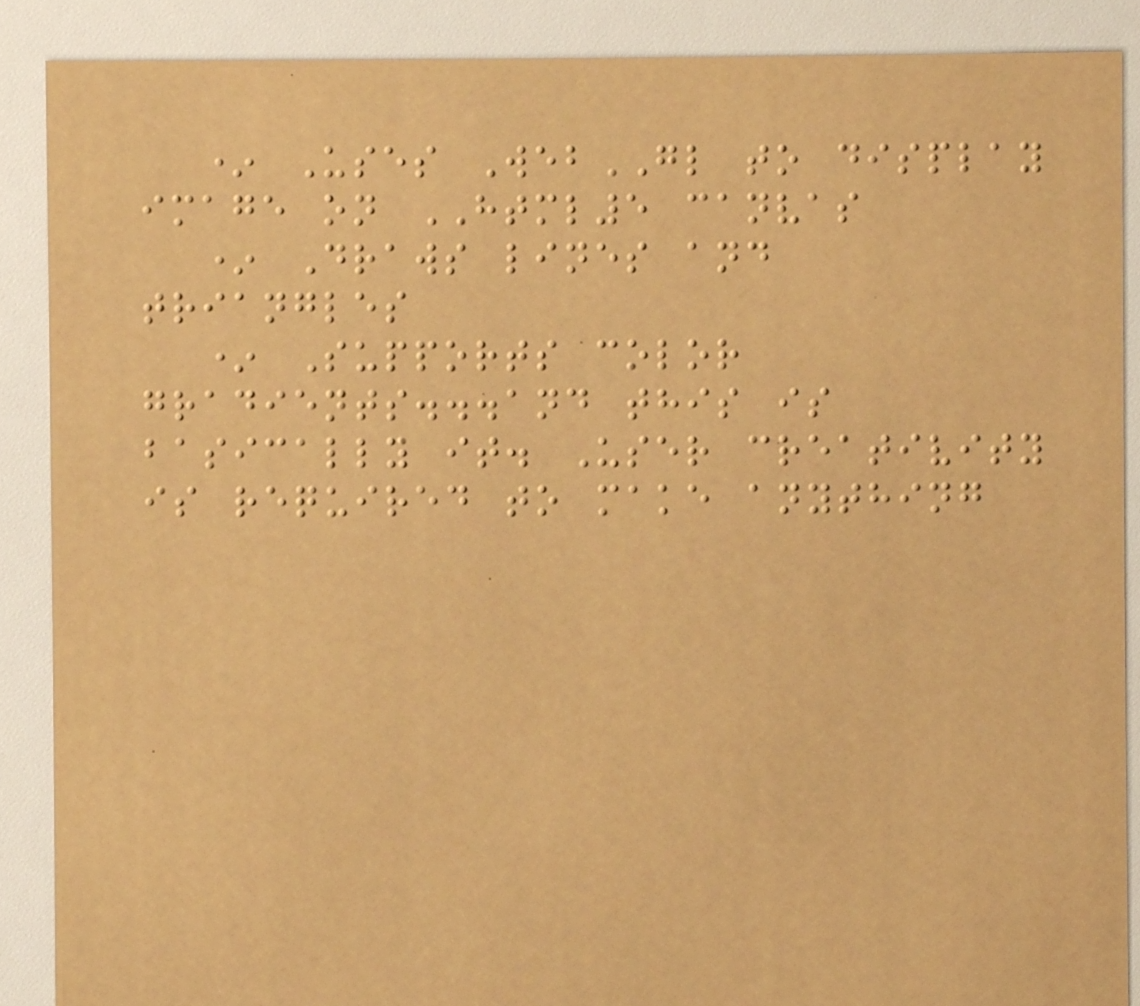* Uses WebGL to display
image on HTML5 canvas
* Draws lines and
triangles
* Supports color
gradients...and this is
basically it. User creativity
is required to make anything
